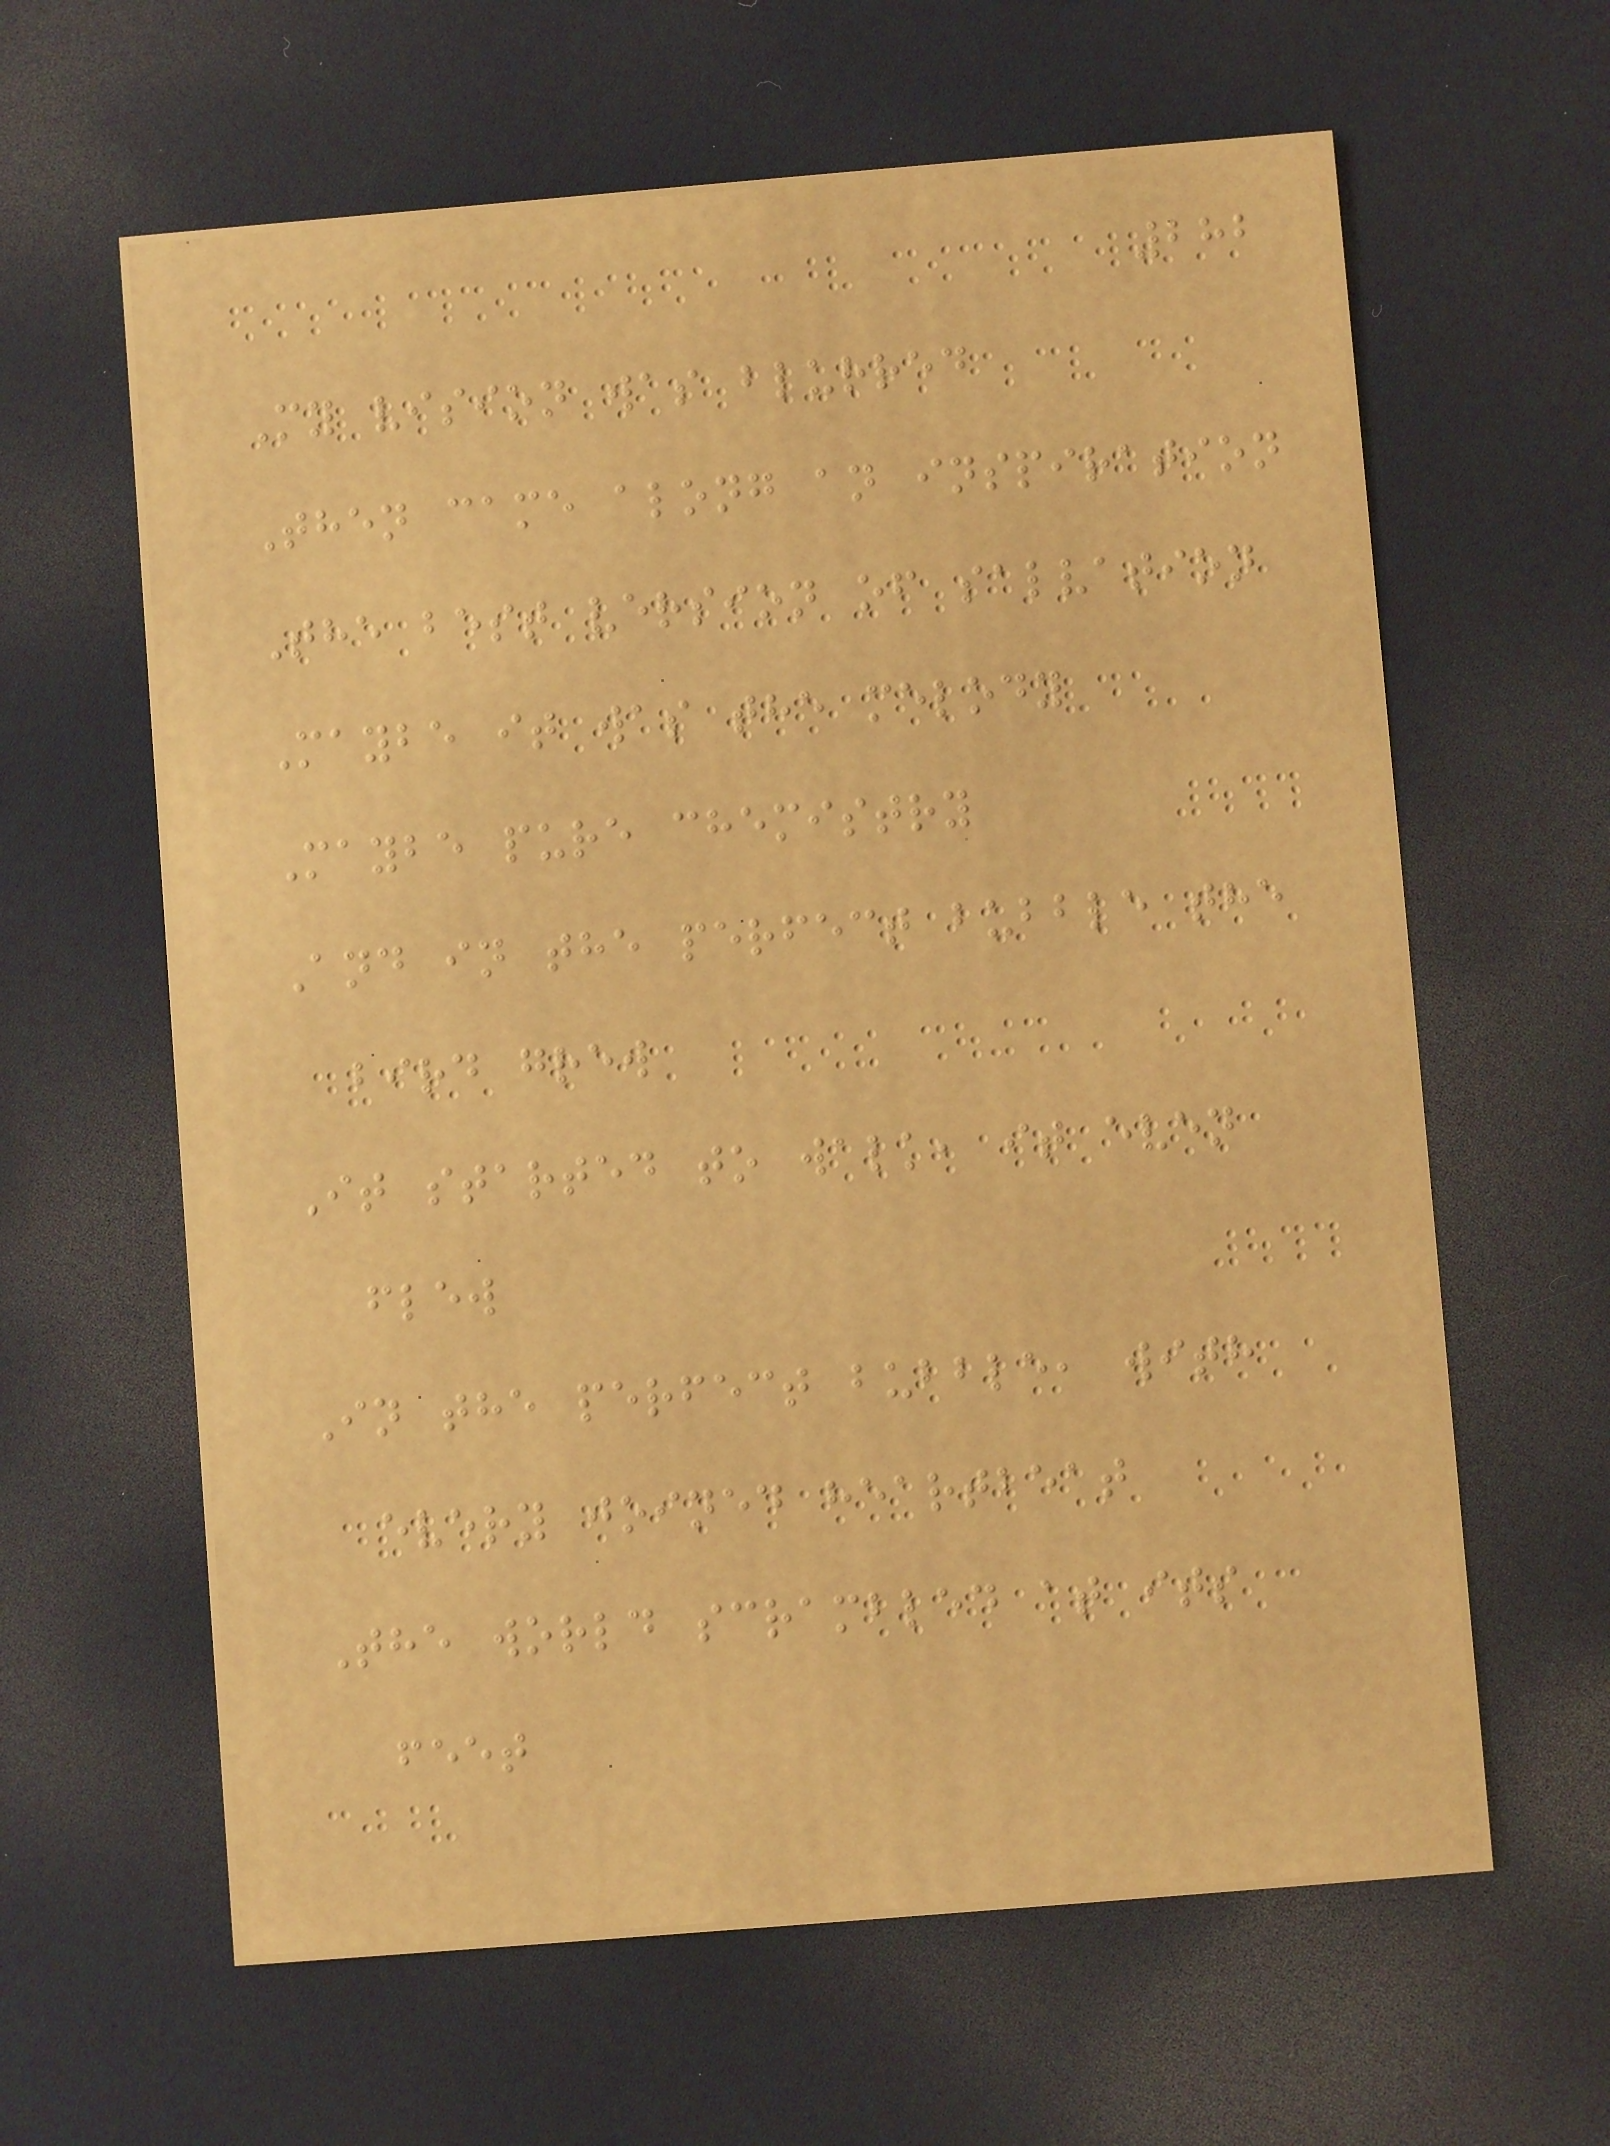282
My vision was blurred
Then came along an inspiration
The best version of salvation
Maybe it was the melody
Maybe pure chemistry
And in the perfect bubble the
bird grew
It started to walk, it even
flew
In the perfect bubble, with
every joined heartbeat
The world scrambled at its
feet
